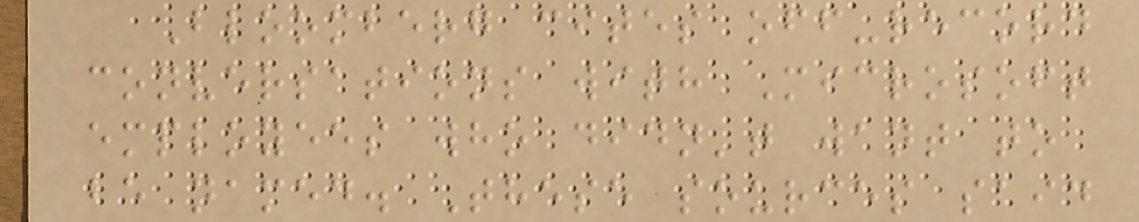Bloomberg cites off-record
conversations with Microsoft
employees who didn't want to
be named. These sources said
